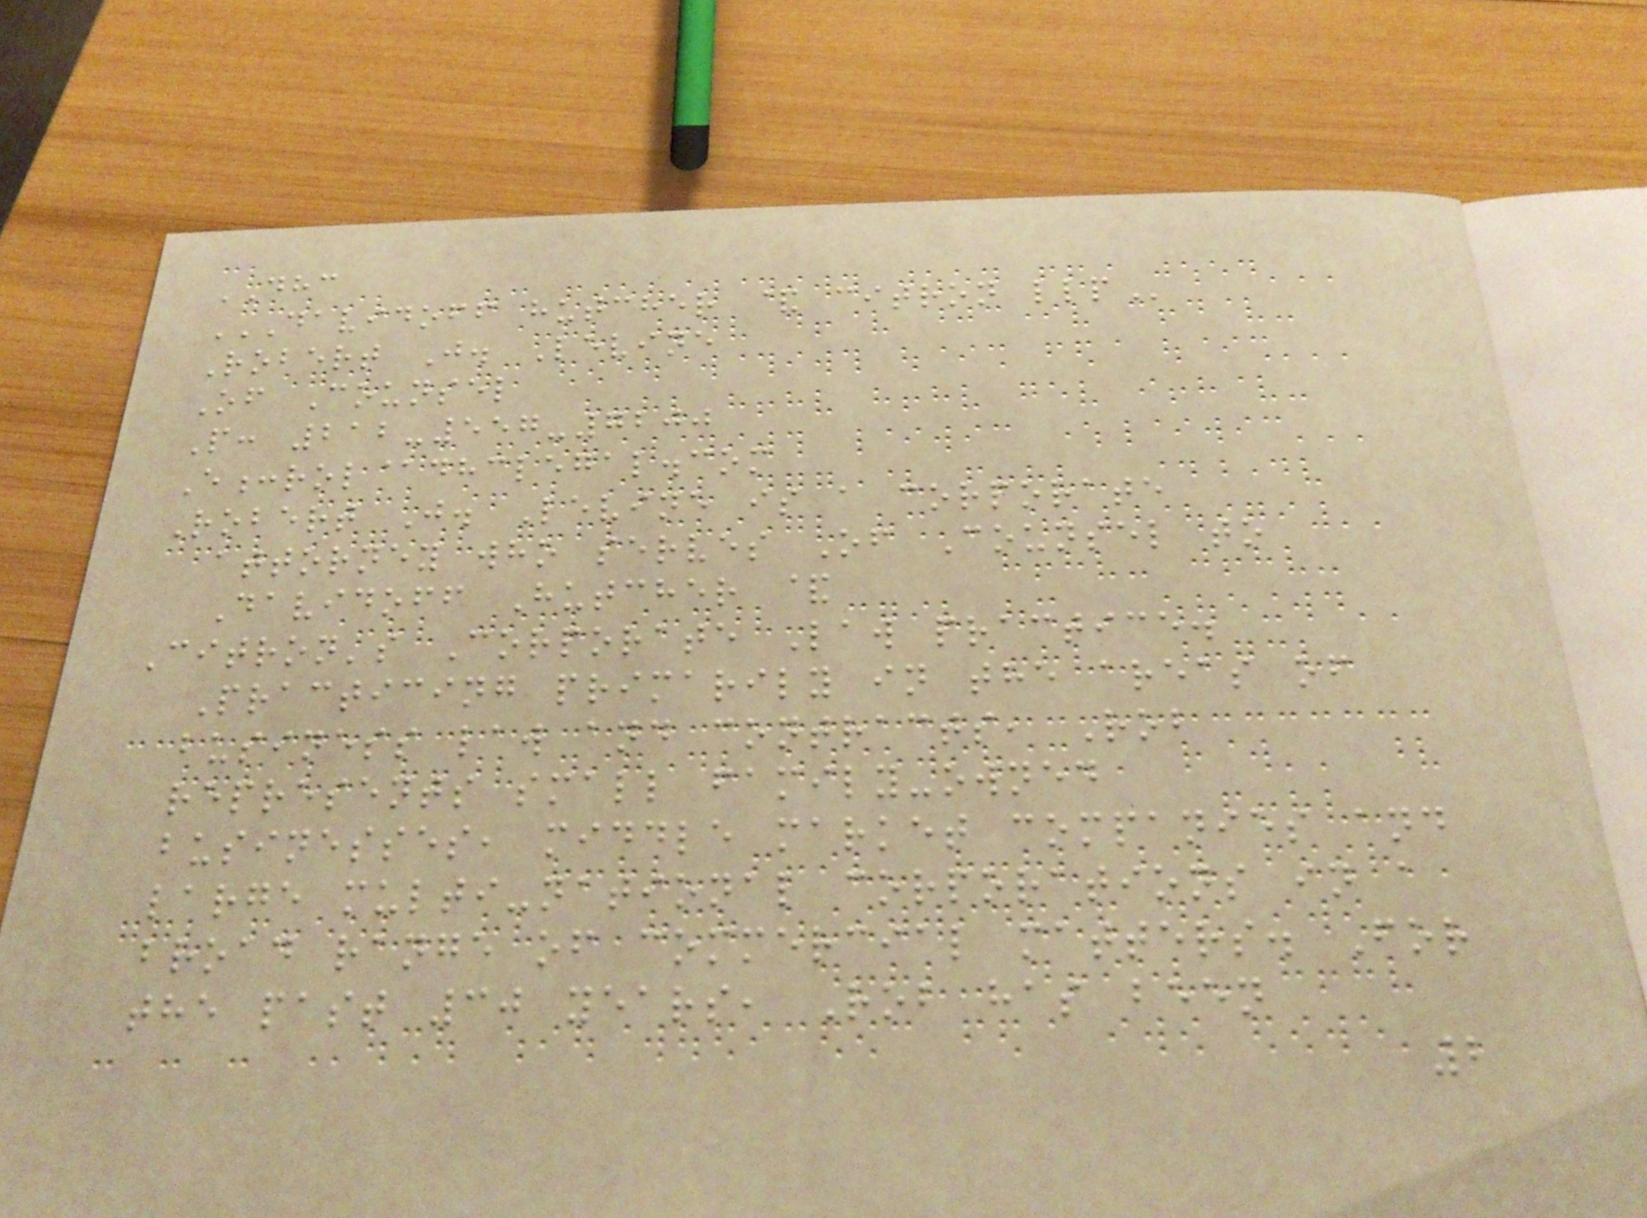DHC
DAVIDOFF HUTCHER & CITRON LLP
Robert J. Levine
Of Counsel
P: 212-557-7200
E:rol@dhclegal.com
Robert J. Levine is a corporate
attorney who serves Of Counsel to
Davidoff Hutcher &
Citron's Corporate Law practice.
Practicing primarily in the areas of
business law and contracts, Rob
represents small family-owned
businesses, middle market companies and
large multi-national corporations in a
broad range of commercial matters. For
the past 30 years, Rob has been
2
